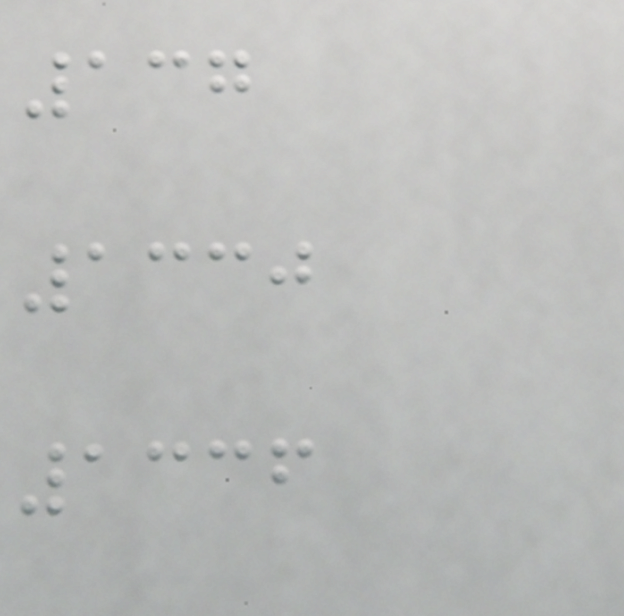137
1330
1336
